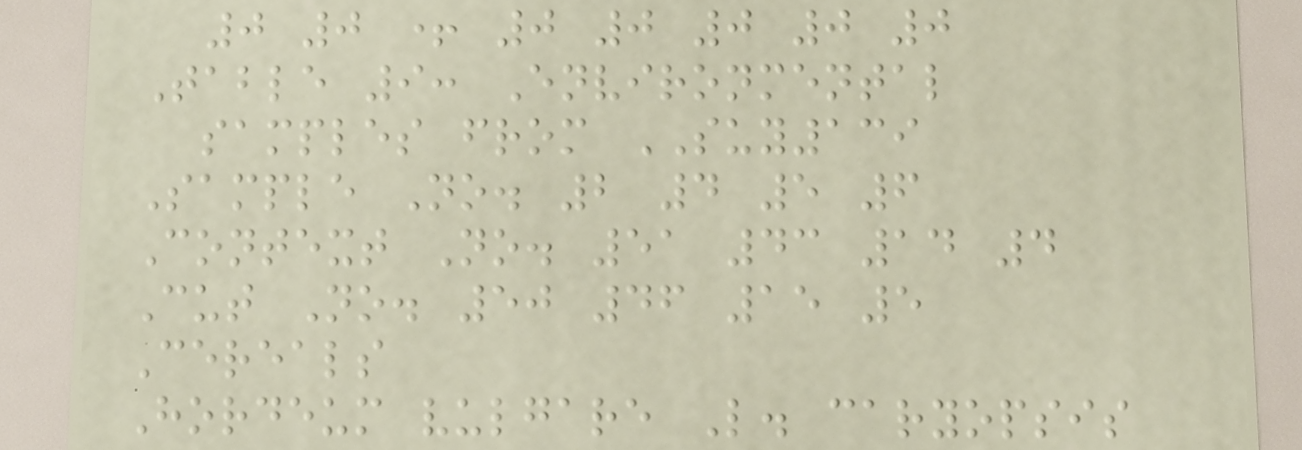0 0 + 0 0 0 0 0
Table 9: Environmental
samples from SUY139
Sample No. 2 4 5 6
Context No. 51 43 14 4
Cut No. 50 46 15 5
Cereals
Hordeum vulgare L. caryopsis
